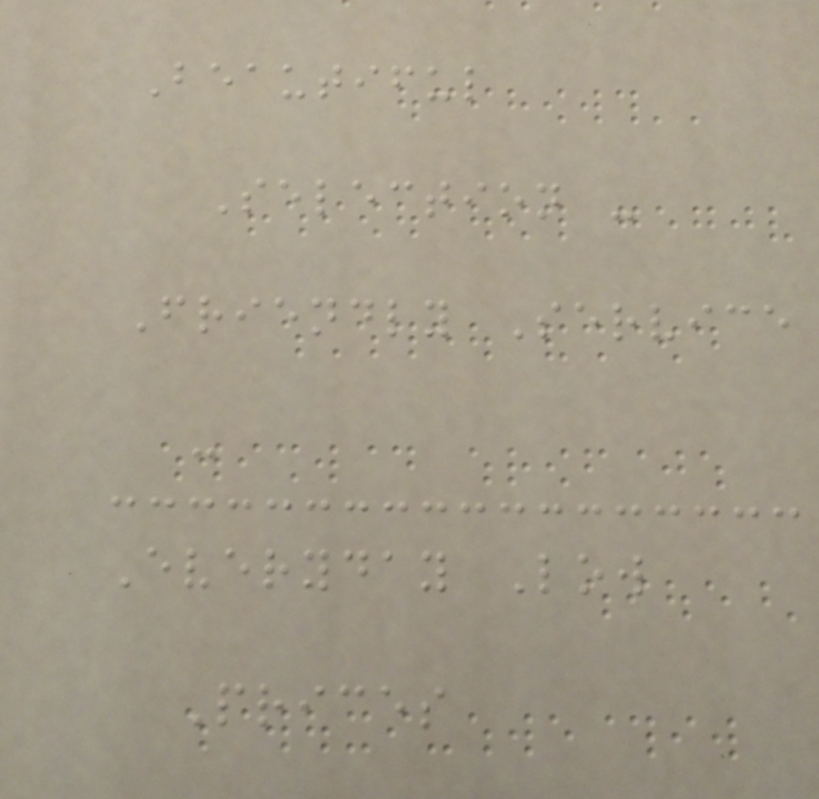Beautiful
Selection -
Friendly Service
-
Everyday Low
Prices
